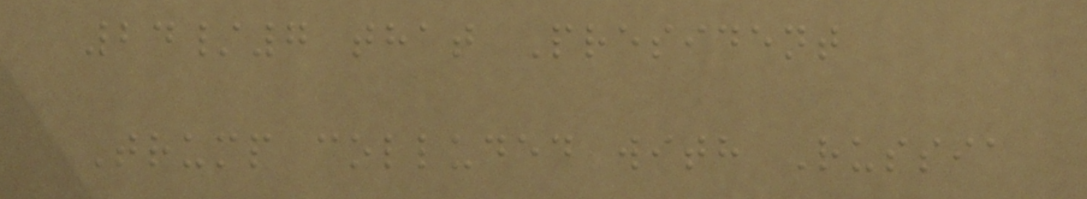24/7 that President
Trump colluded with Russia
